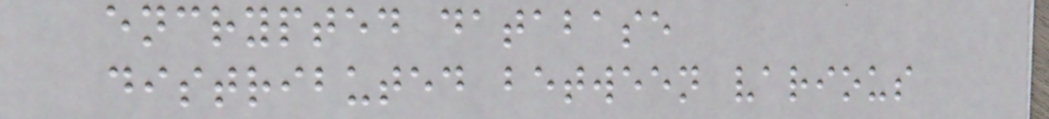encrypted database
distributed between various
